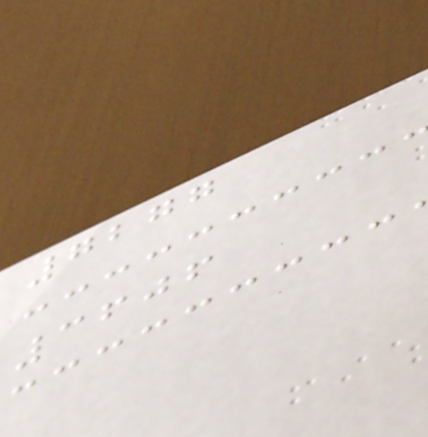7277
3606
